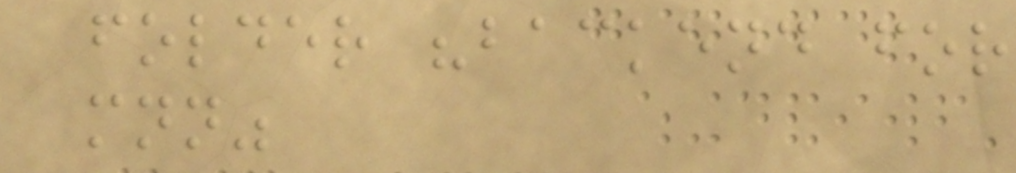folder "backend for
mnn"
